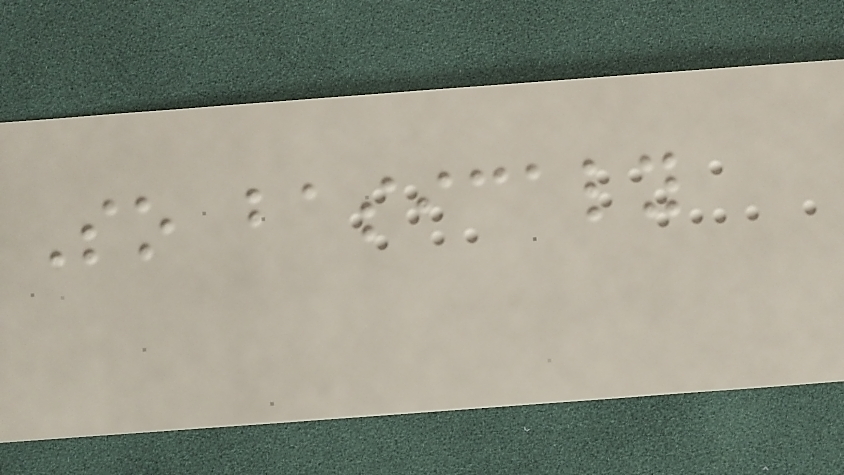So basicaly
